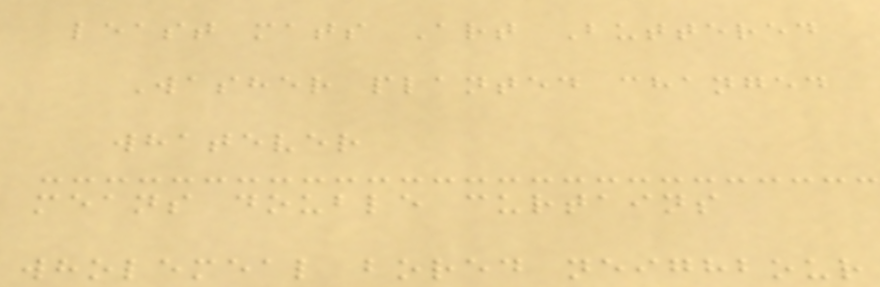least mats Art Buttered
Washer planted changed
whatever
means double curtains
wholemeal bored neighbour
